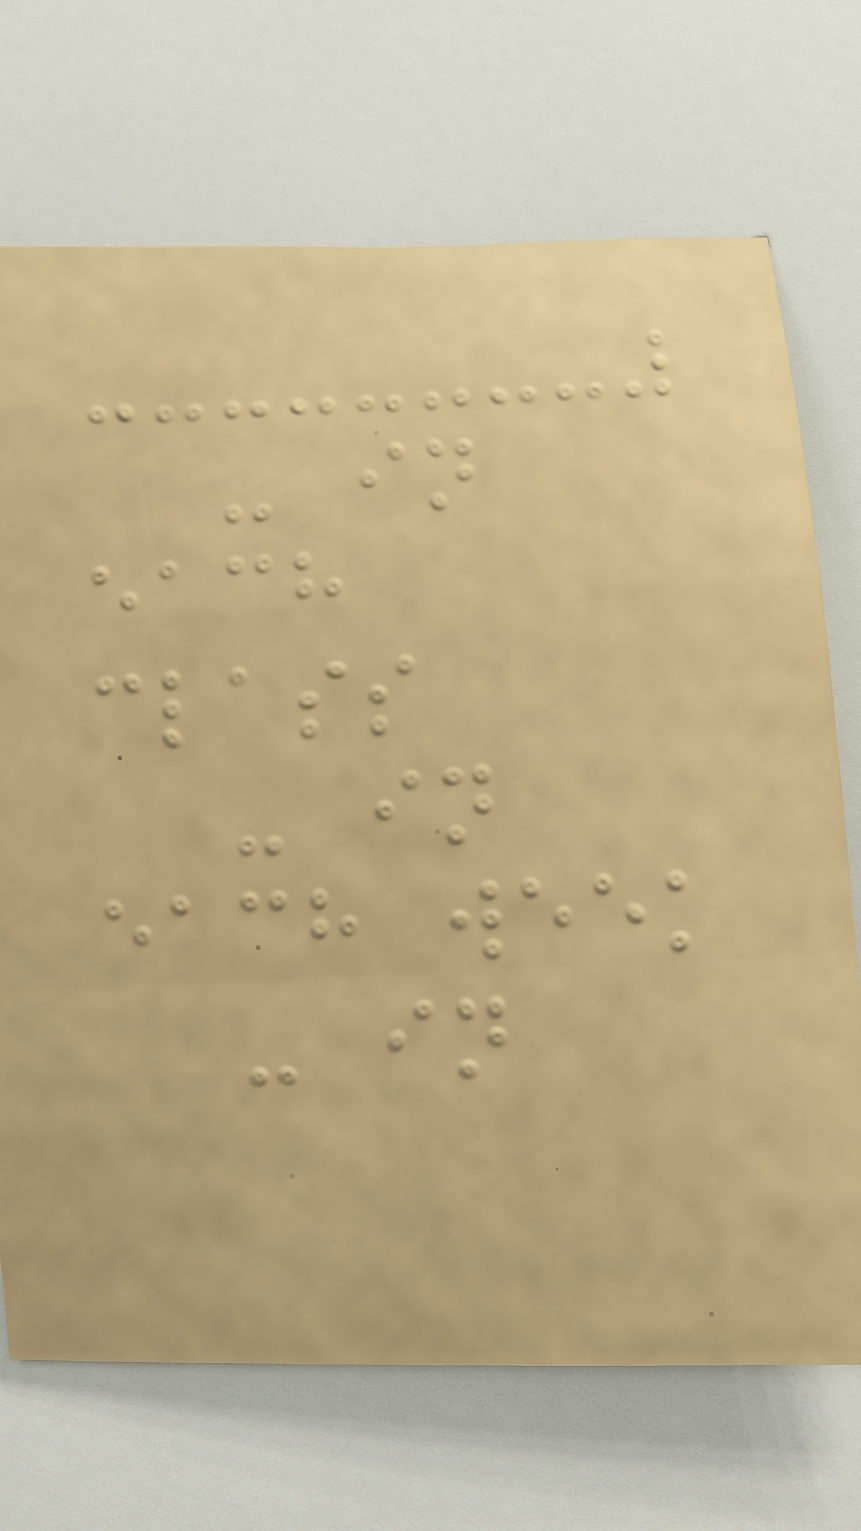- in
each
class
- in
each week
- in
